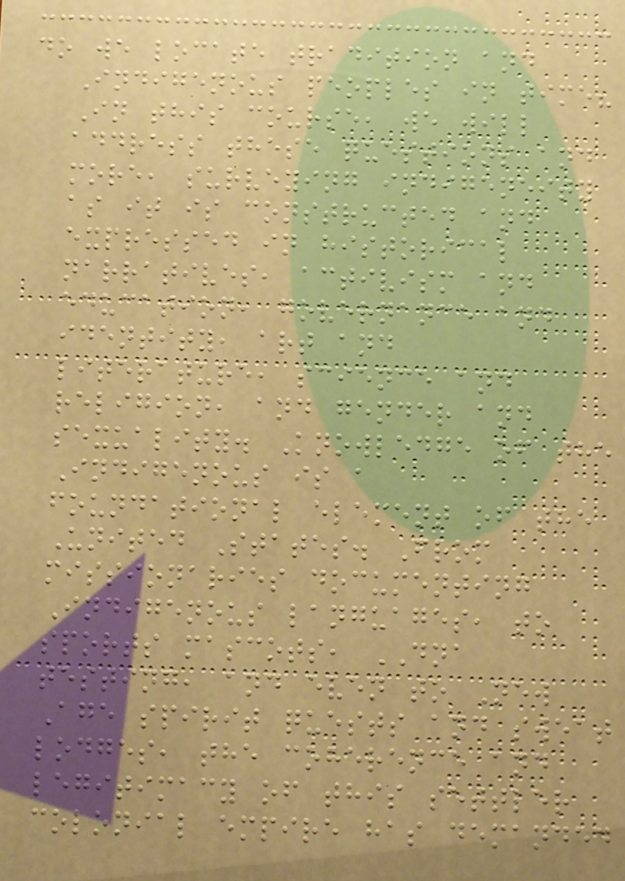do we locate tradition and
Indigenous peoples in time?
In this course, we will
address these questions and
more, surveying indigeneity
as it is constructed and
expressed in historical
narratives, activism and
education, governance and
identity, art and
literature, science and
religion, and gender and
sexuality. Knowledge of the
Indigenous is a
foundational element of the
United States. From
missionaries documenting
Indigenous languages, to
sports mascots, DNA
testing, and even to New
Age spirit quests and sweat
lodges, the coherence and
legitimacy of this settler
colonial empire has demanded
